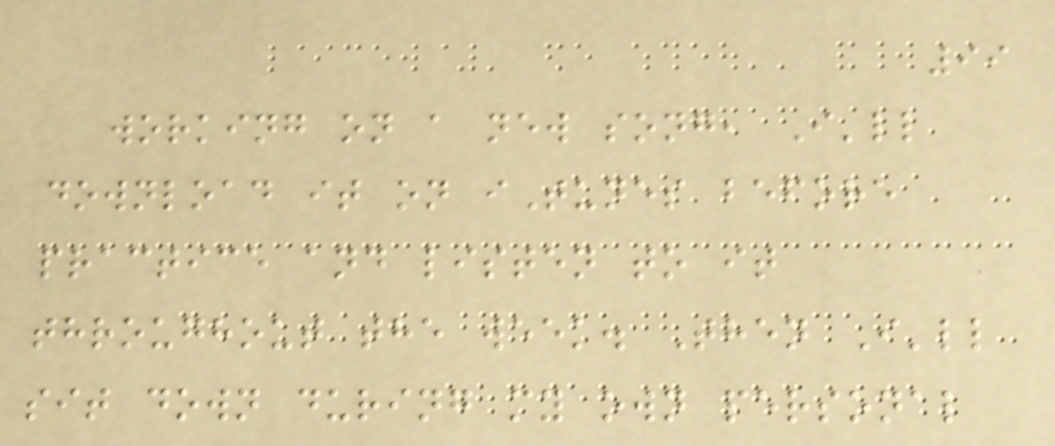99
working on a new song, I'll
download it on iTunes before
practice and listen to it
throughout the week. Then I'll
sit down during my own personal
